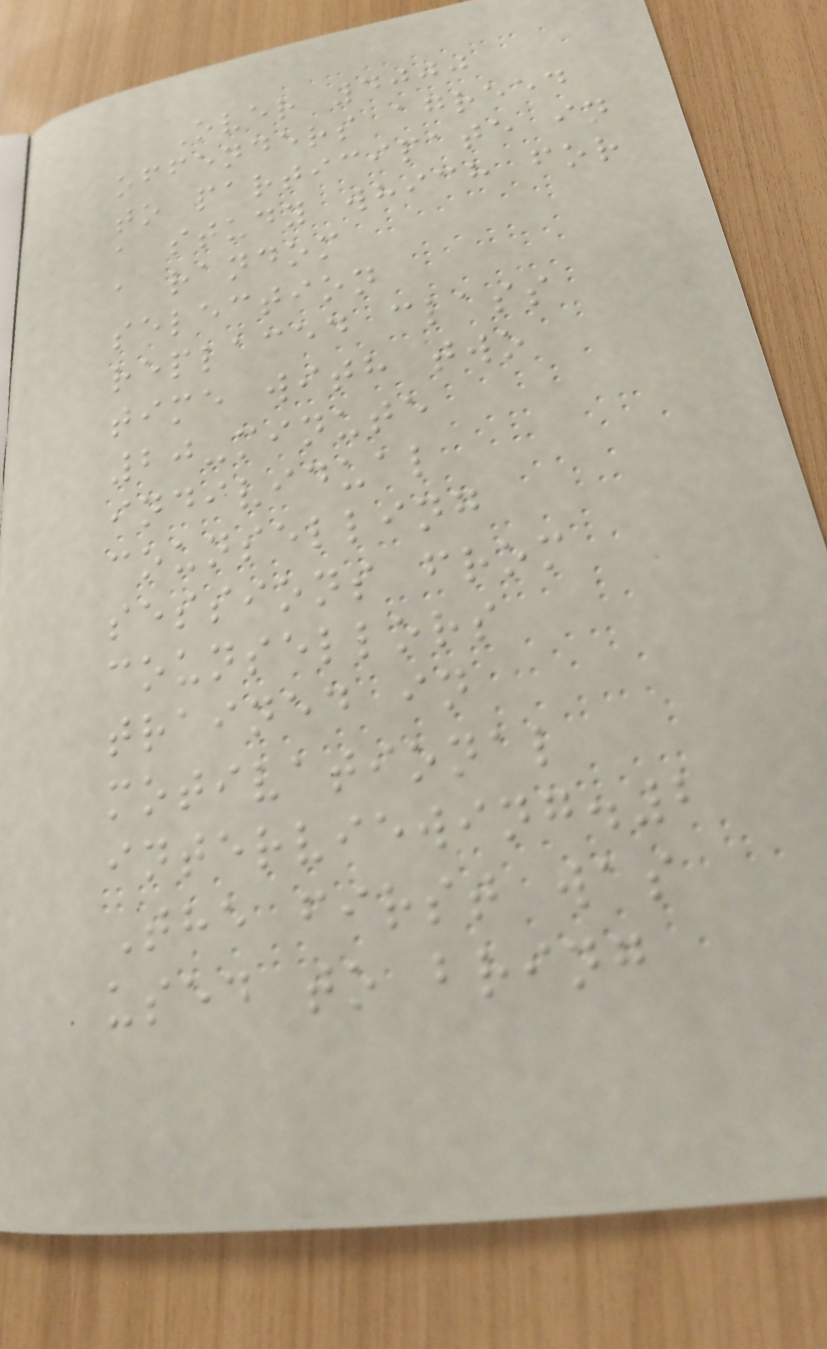Over 4000
offenders agreed
to participate in
a study which for
a random
selection
replaced class
time with two
20-minute
individual
counselling
sessions from
counsellors
trained in
motivational
interviewing.2
The first was
used to bring
